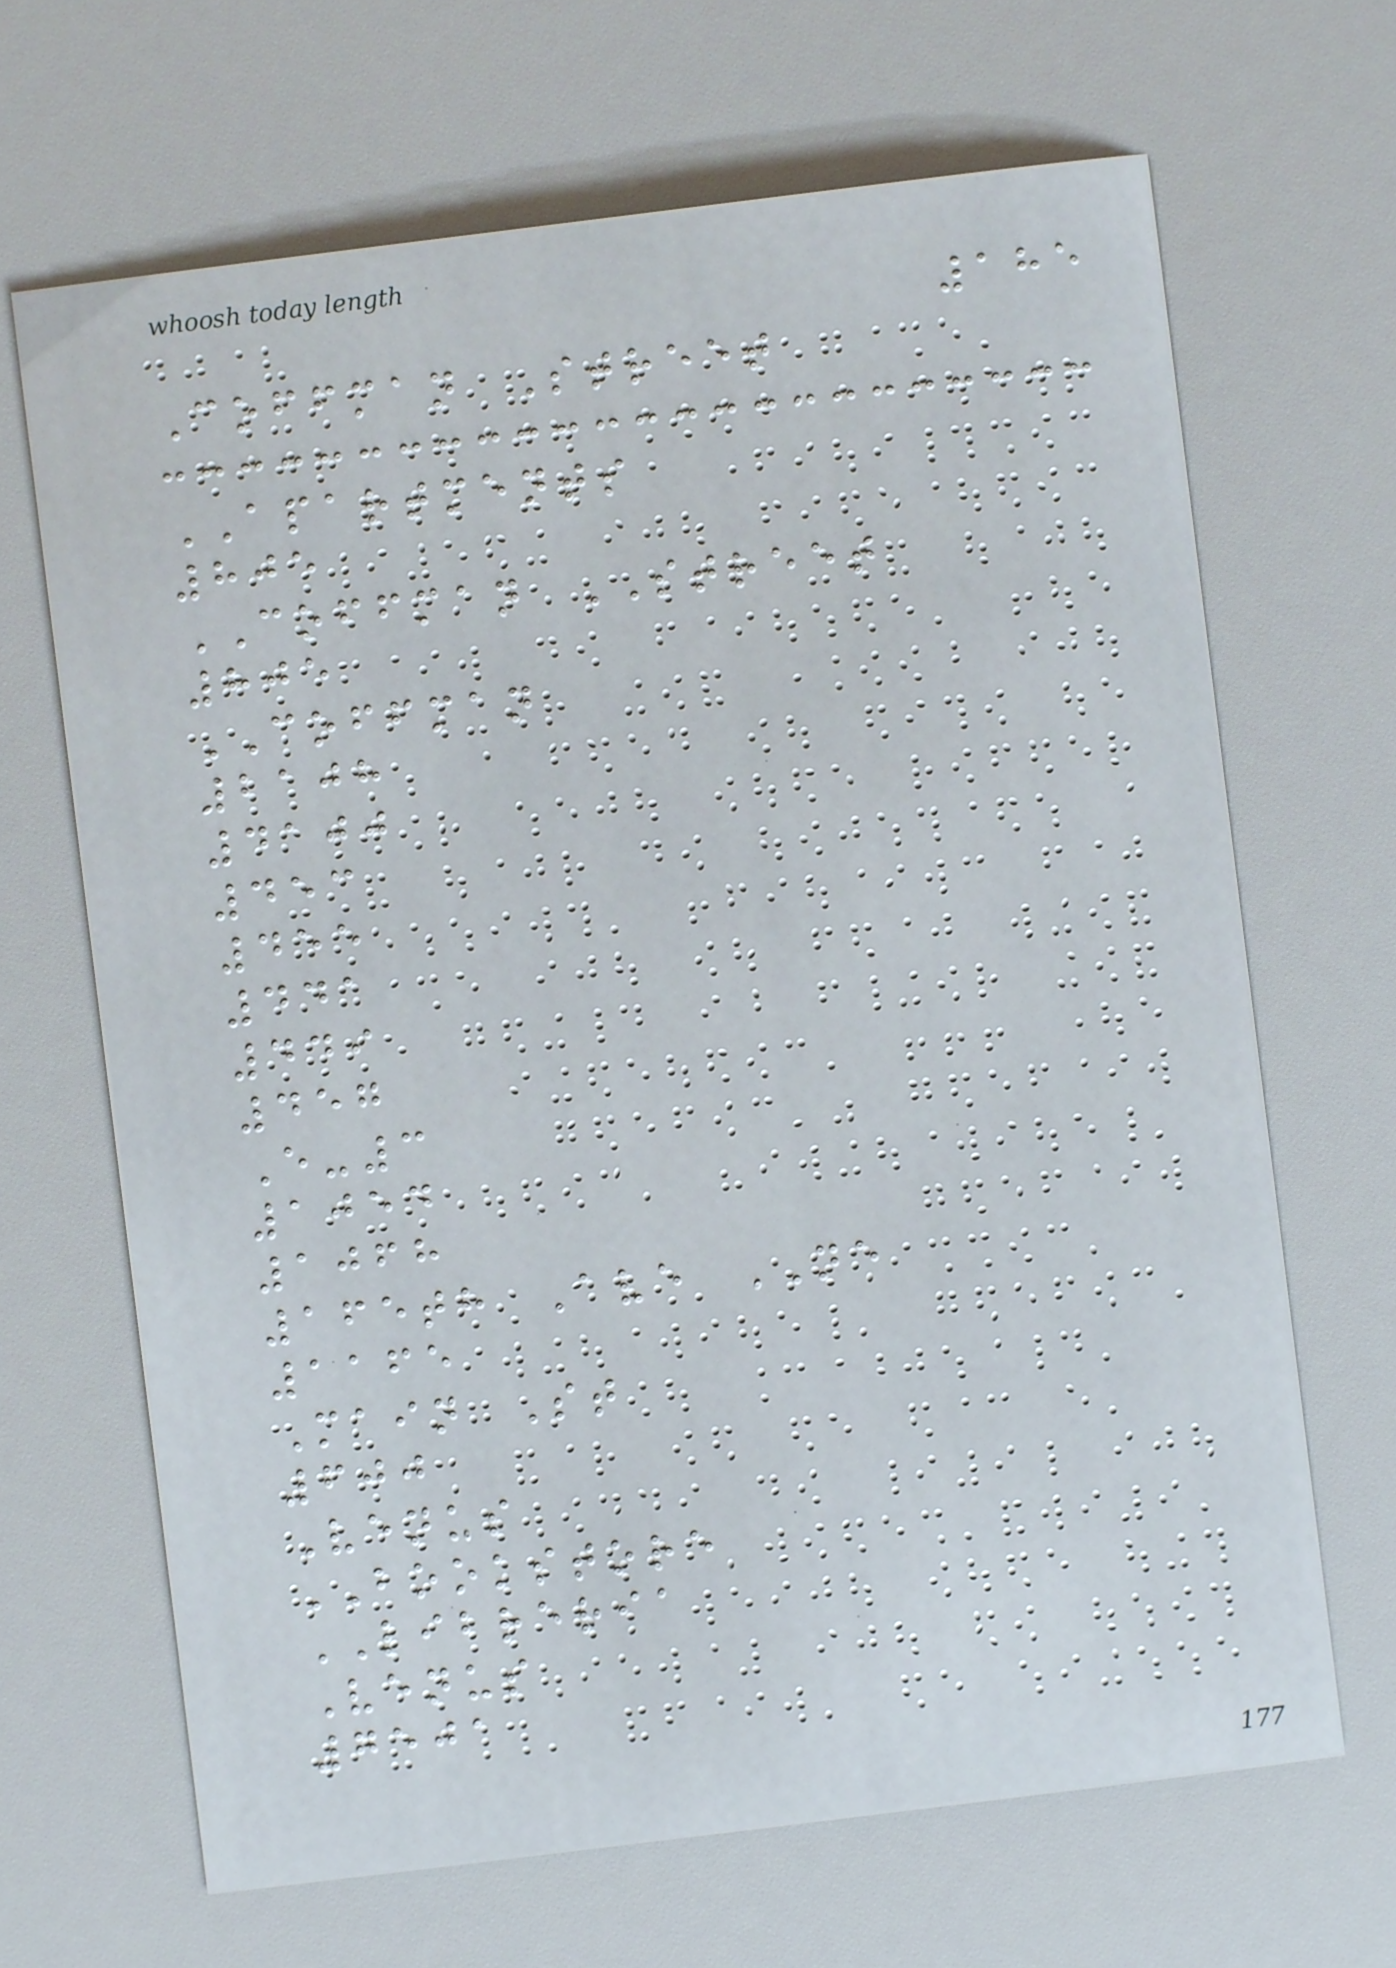185
Coffman Street
APARTMENTS
805
COFFMAN STREET
805
COFFMAN
2108
4100
453
455
441
449
457
E-3
1054
1068
165th Ave NE
1165
Main St
600
Venus
BOOKSTORE
LIBRERIA
Venus
7501
